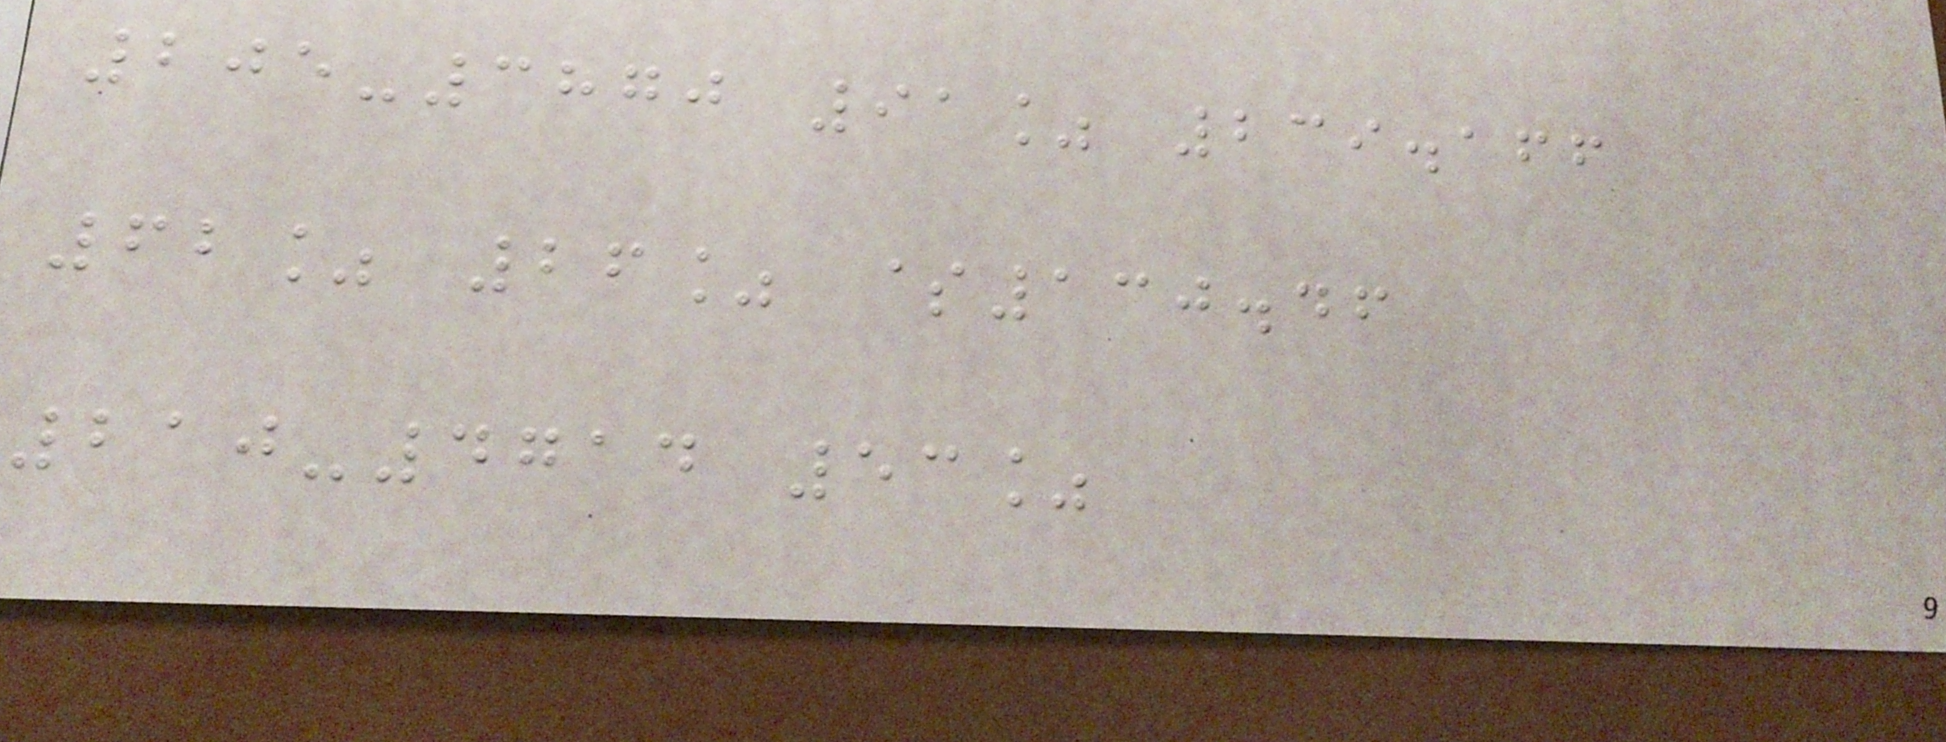205-3870 91% 239.166
62% 26% $130.46
210-4714 53%
